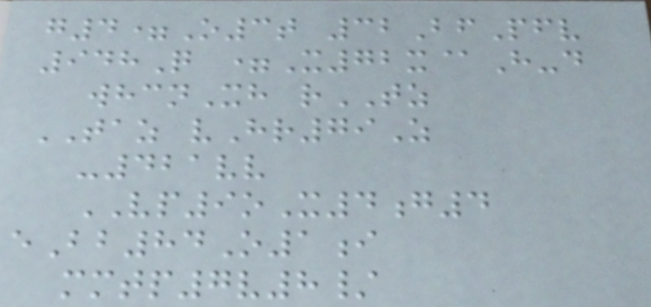g4=O3t 32BfPfv
948Q =X72x@H-d
whcnXh rTZ
TAZ vHr79Z
-421vv
VP9oX4g4
eBb84O1i
mmtp7v8/
